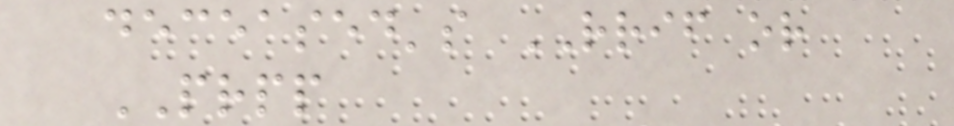deceased's RRIF or
PRPP
